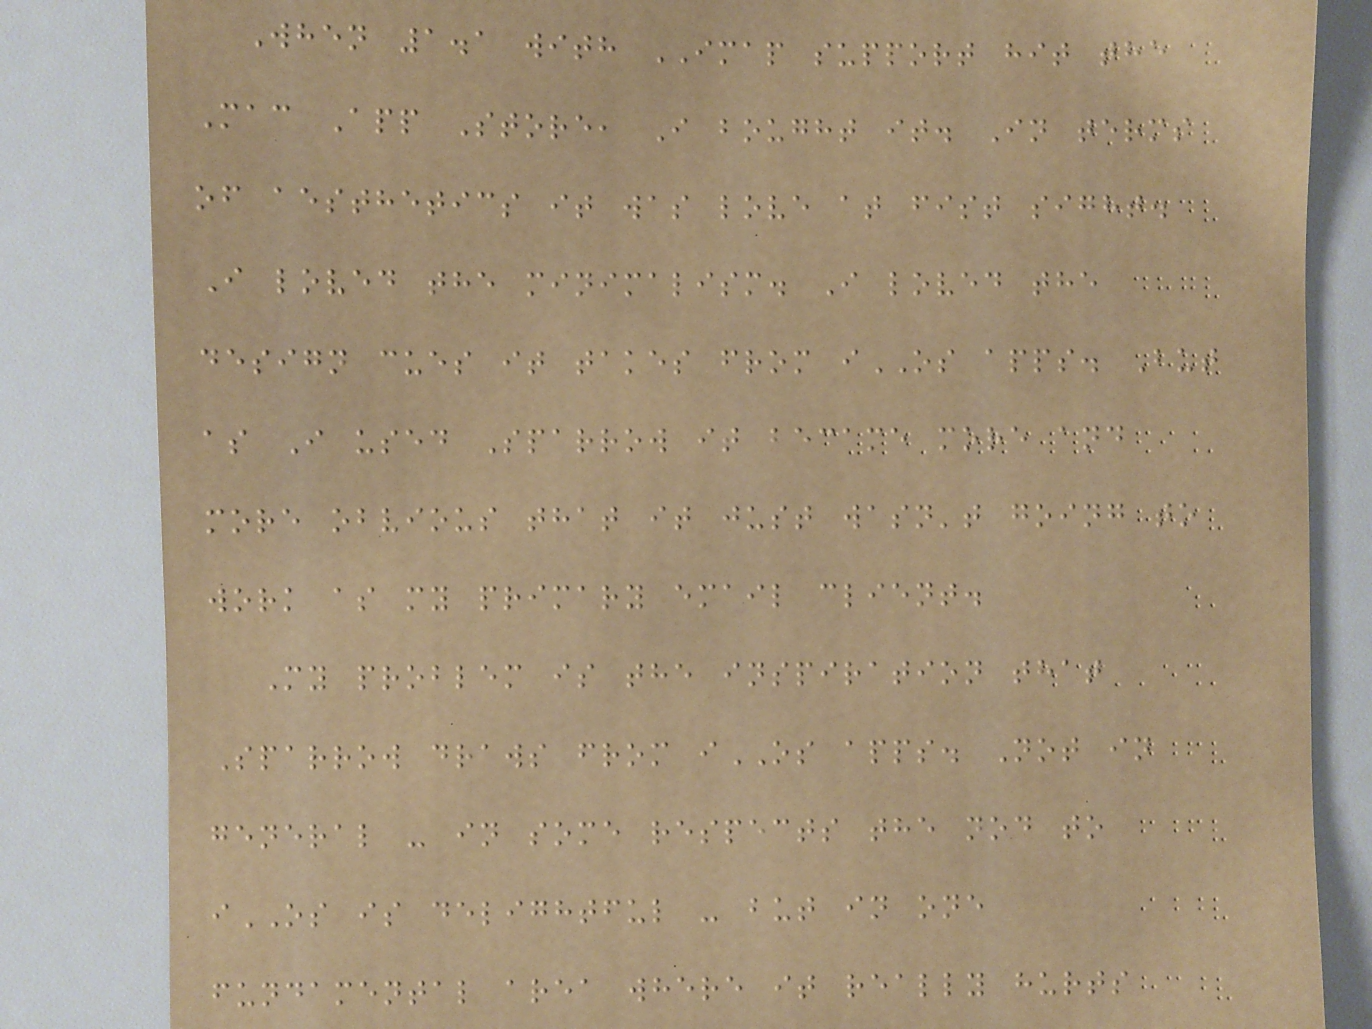When 1.1 with IMAP support hit the
Mac App Store, I bought it. In terms
of aesthetics it was love at fist sight.
I loved the minimalism. I loved the
design cues it takes from iOS apps. But
as I used Sparrow it became more and
more obvious that it just wasn't going to
work as my primary email client.
My problem is the inspiration that
Sparrow draws from iOS apps. Not in
general - in some respects the nod to
iOS is delightful - but in one
fundamental area where it really hurts
